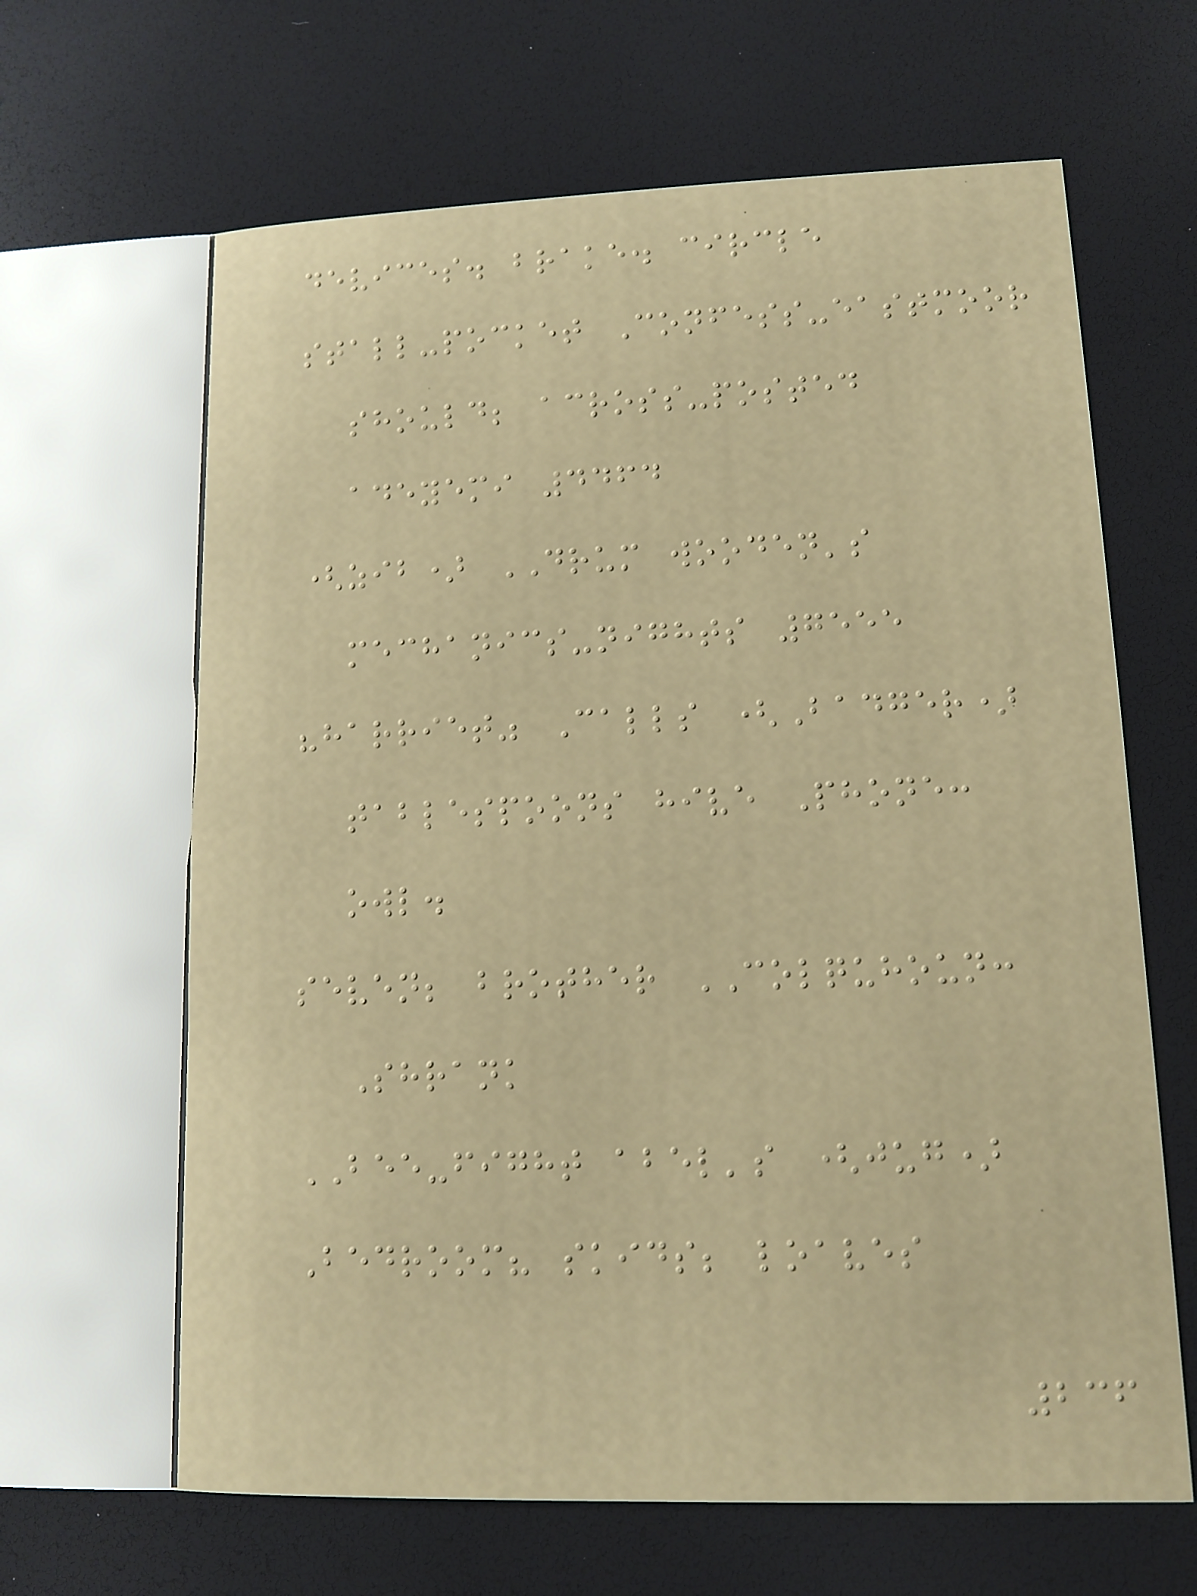devices. brake. circle
stall-pocket Confess-eastmoor
should; across-posted
adeyemi 4464
(zib) DRUM wooden's
mechanics-nights 7555
"harriet" Calls (Badger)
tablespoons hive Phone:
owl.
seven; brother COLQUHOUN:
Shrank
BEE-fight abel's (jug)
Bedroom? skids; loaves
236
